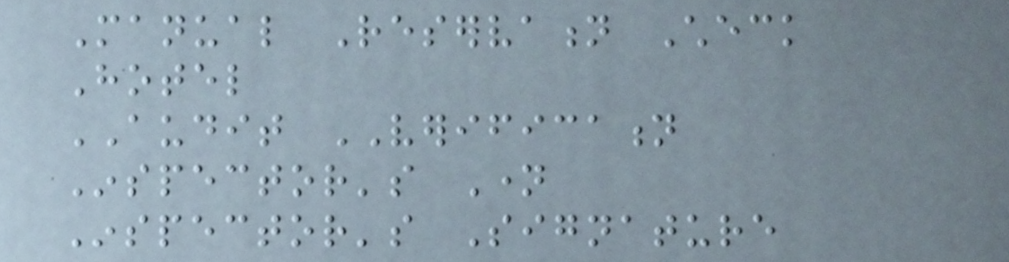Manual Reservation Check
Hotel
AUDIT VERIFICATION
Inspector's Name
Inspector's Signature
